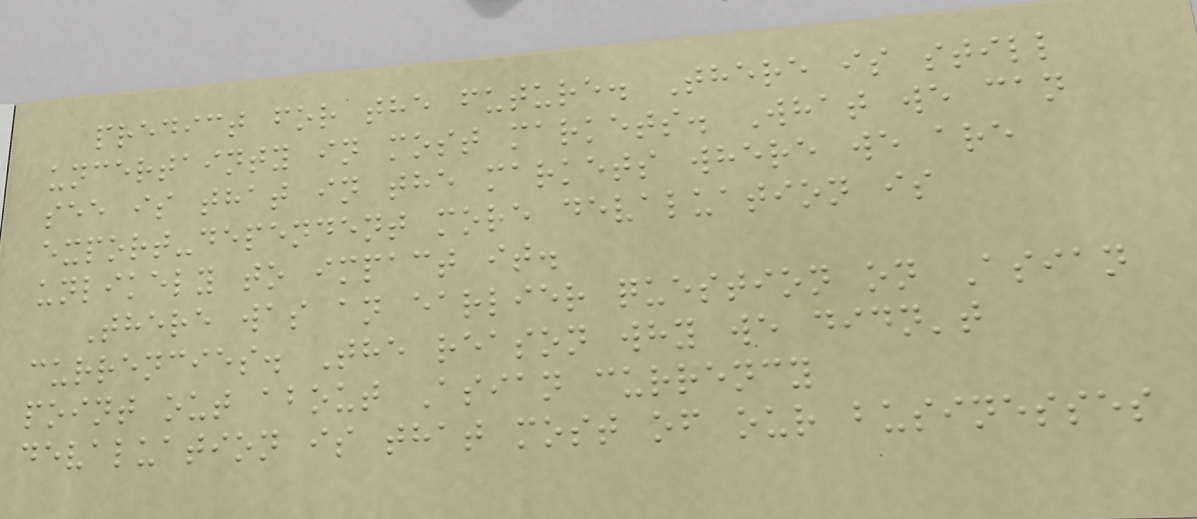predict for the future. There is still
uncertainty in most markets. What we can
see is that in the markets where we are
export-dependent more devaluation is
unlikely to impact it.
There was an earlier question on Asian
currencies. The reason why we didn't
point out about Asian currency
devaluation is that most of our businesses
